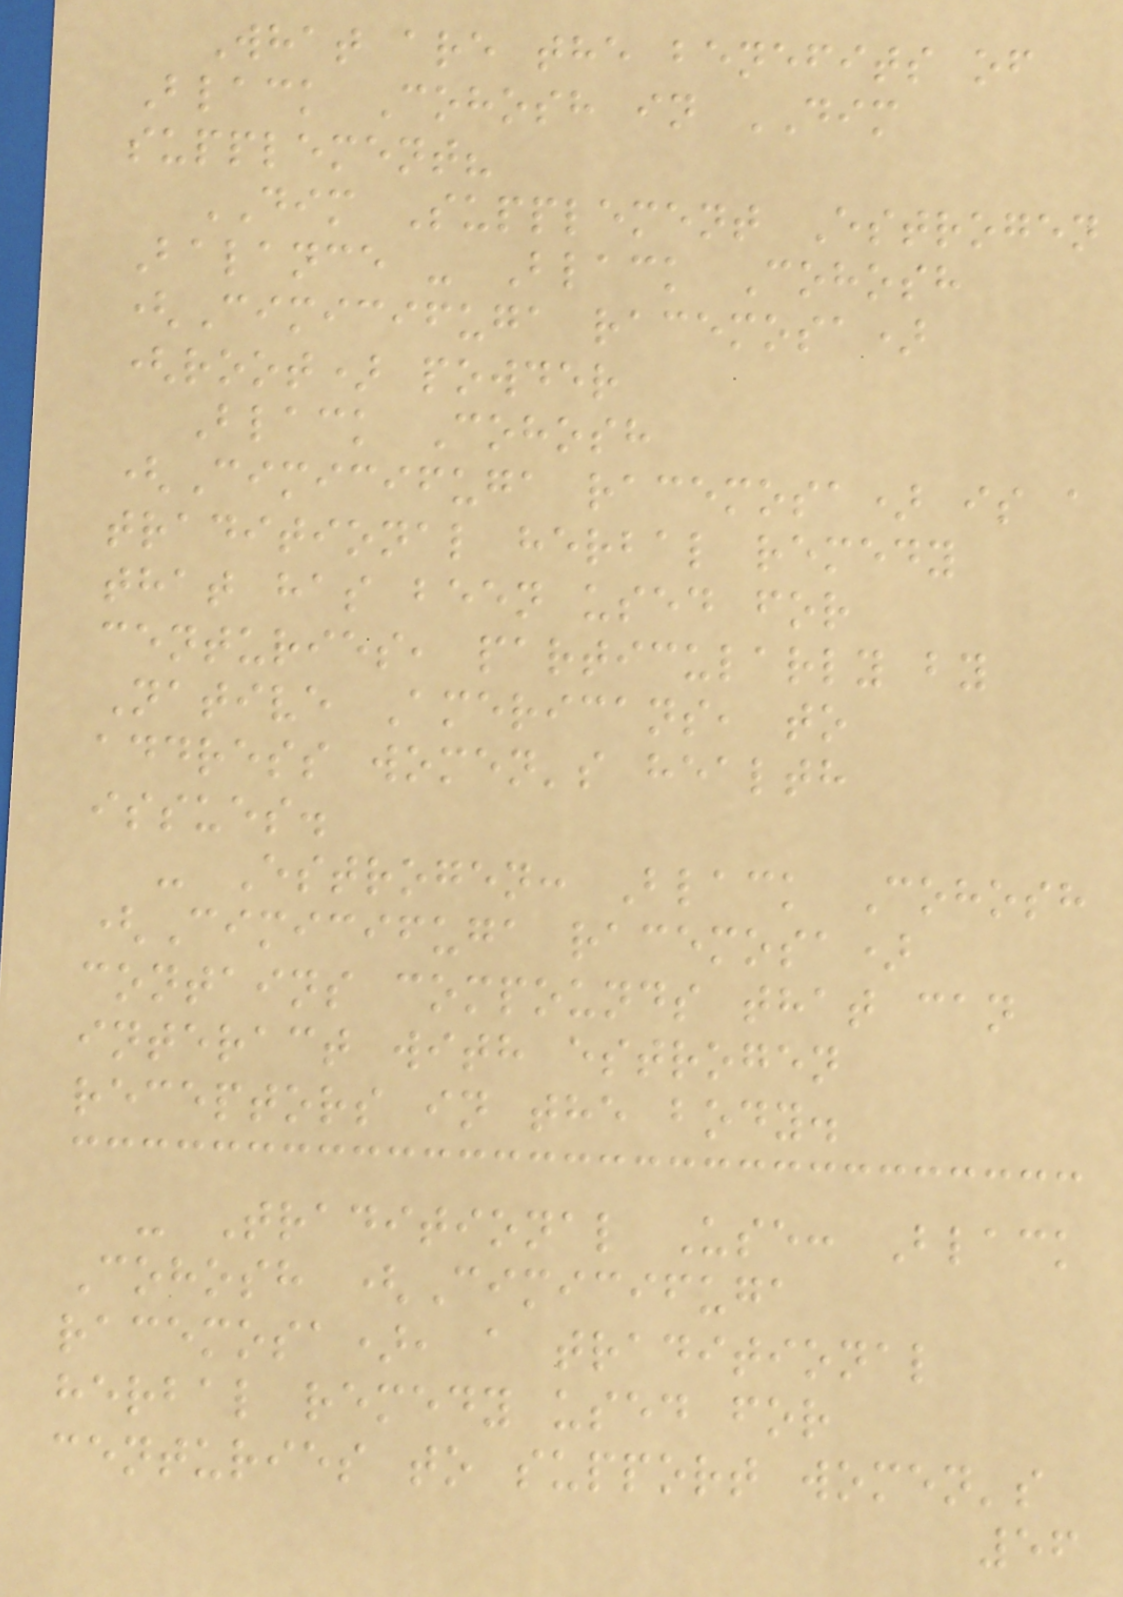What are the benefits of
Black Cohosh in DIM
supplement?
DIM Supplement Estrogen
Balance - Black Cohosh
(Cimicifuga racemosa)
(root) powder
Black Cohosh
(Cimicifuga racemosa) is a
traditional herbal remedy
that has been used for
centuries, particularly by
Native Americans, to
address women's health
issues.
- Estrogen: Black Cohosh
(Cimicifuga racemosa)
contains compounds that can
interact with estrogen
receptors in the body.
- Traditional Use: Black
Cohosh (Cimicifuga
racemosa), a traditional
herbal remedy used for
centuries to support women's
56
